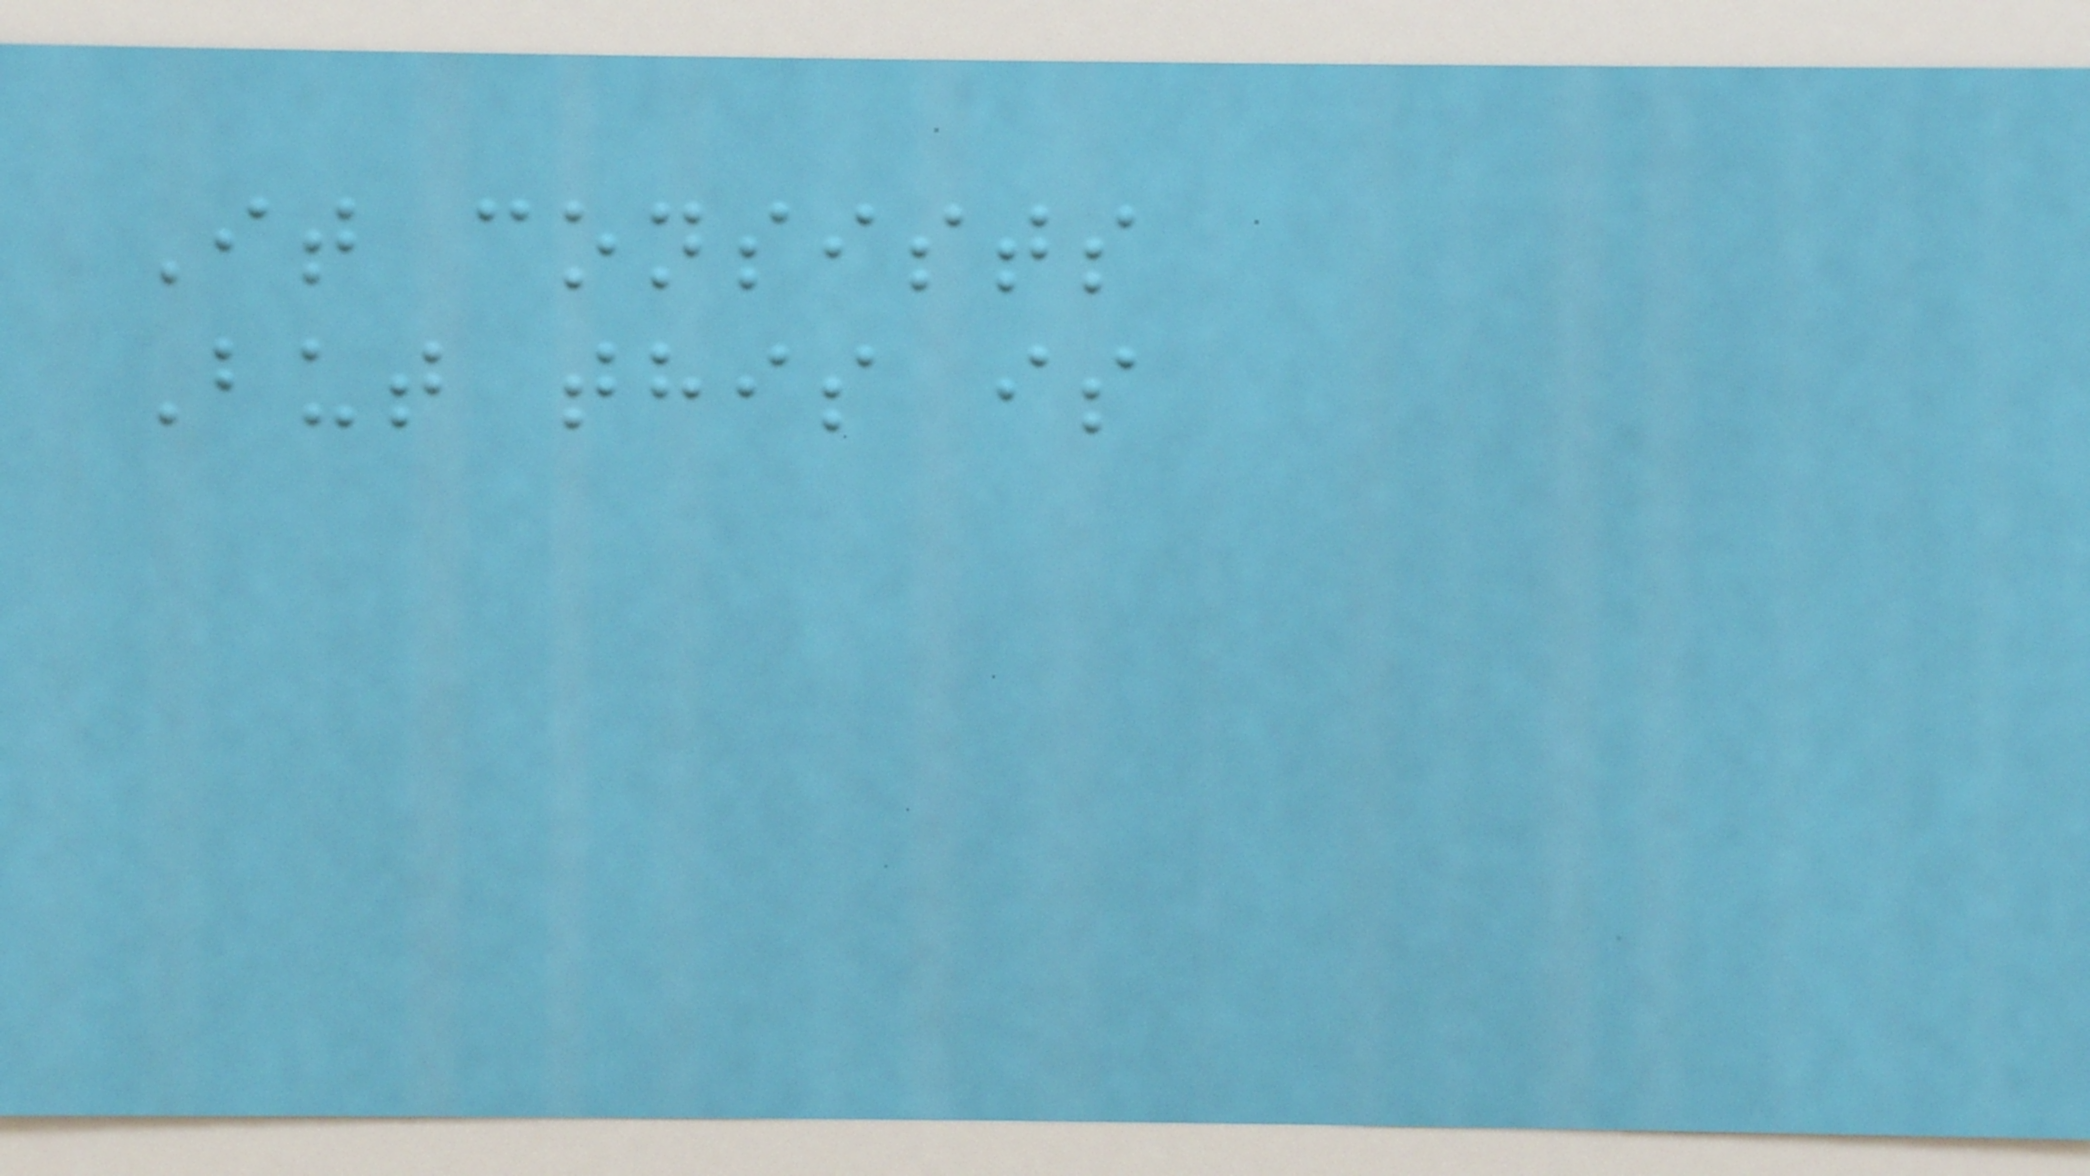It consists
But this is
